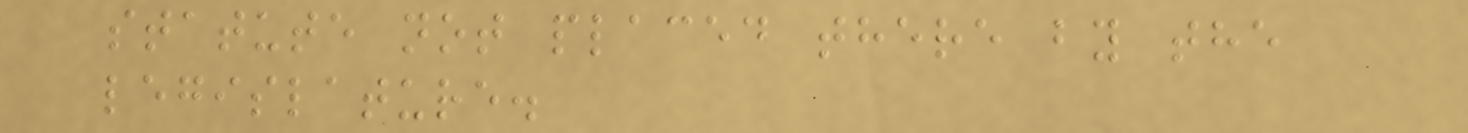statute not placed there by the
legislature.
